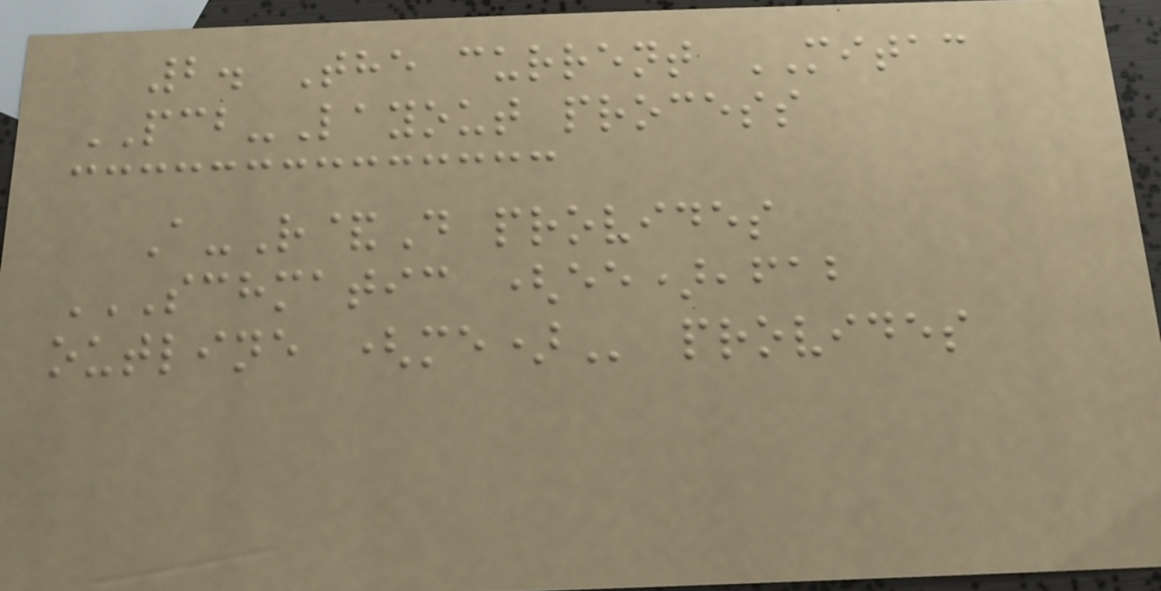2. The current MITAC
PCB-Layout process
A-R&D provides
SCHMATIC (EE),FAB
OUTLINE (ME) provides
